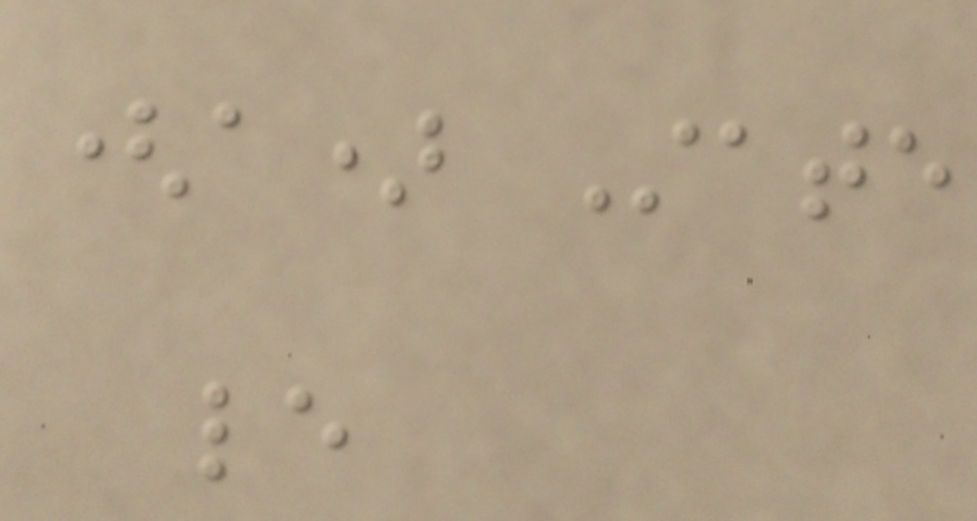(a) State
le
